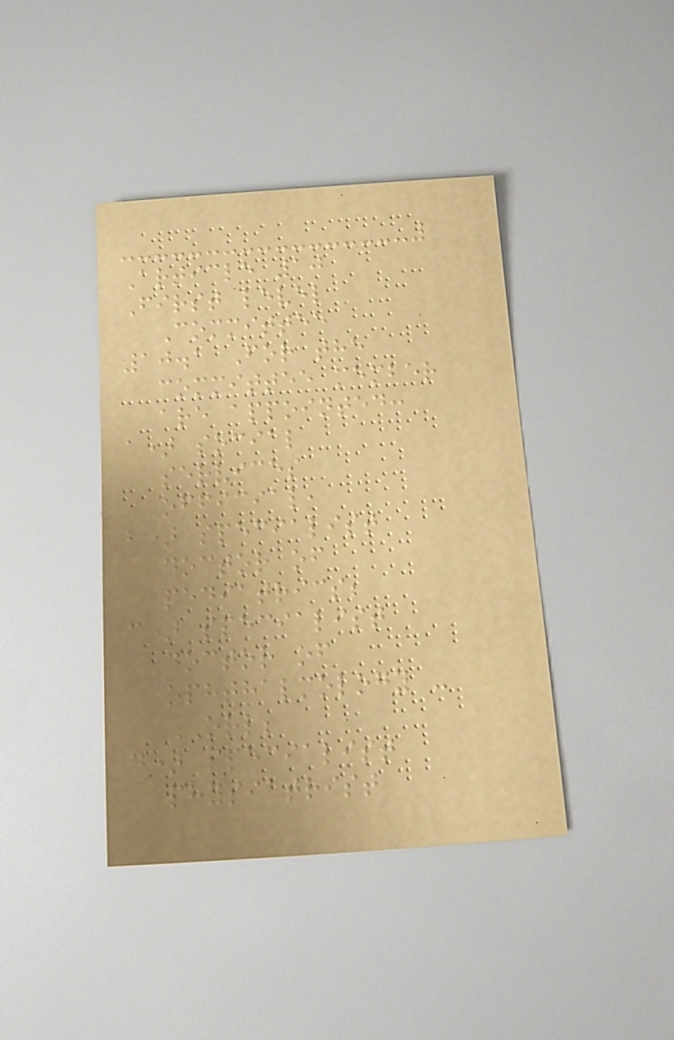Article 10
First level
Committee
10.1 For the
committee member
are appointed:
a) social
services
official,
b) specialist
doctor of
pediatrics;
c) specialist
doctor of
ophthalmology -
ORL;
d) specialist
physiatrist
